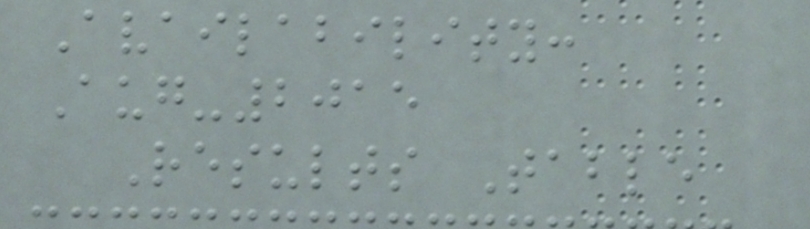Availability:
Aug-2015
Results Table
